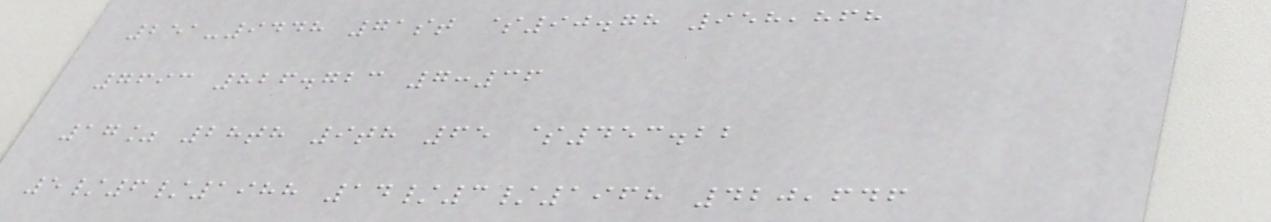251-9448 71st $90.78 958,868
7693 826.723 7:36
17% 28th 9th 65 $453.22
5/6/1988 14/3/1968 420,646
